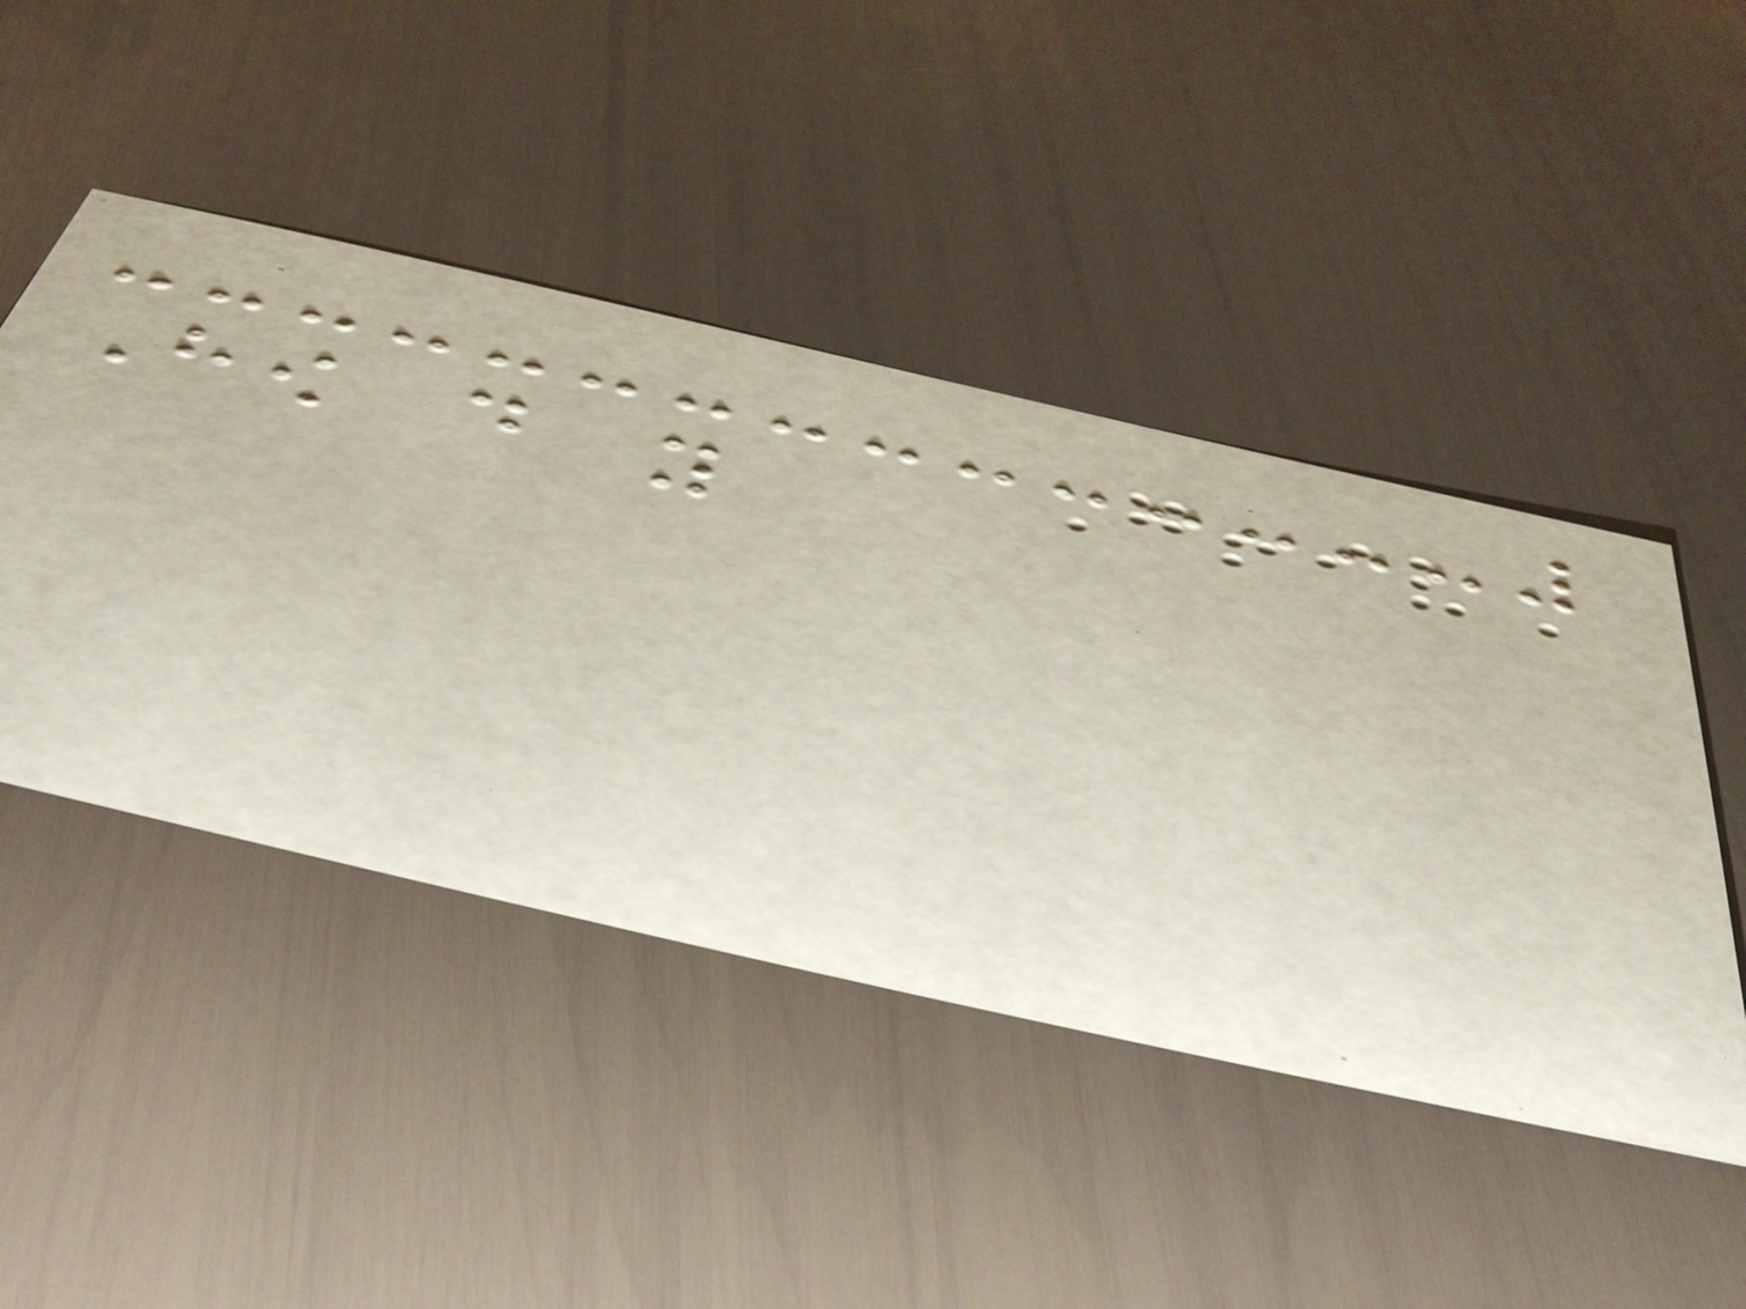How do you
